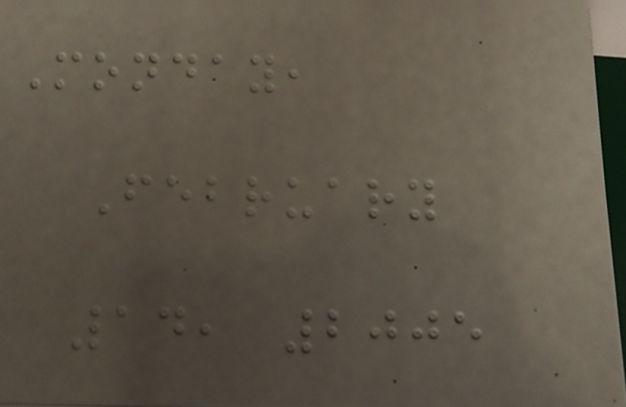Monday,
February
14, 2005
